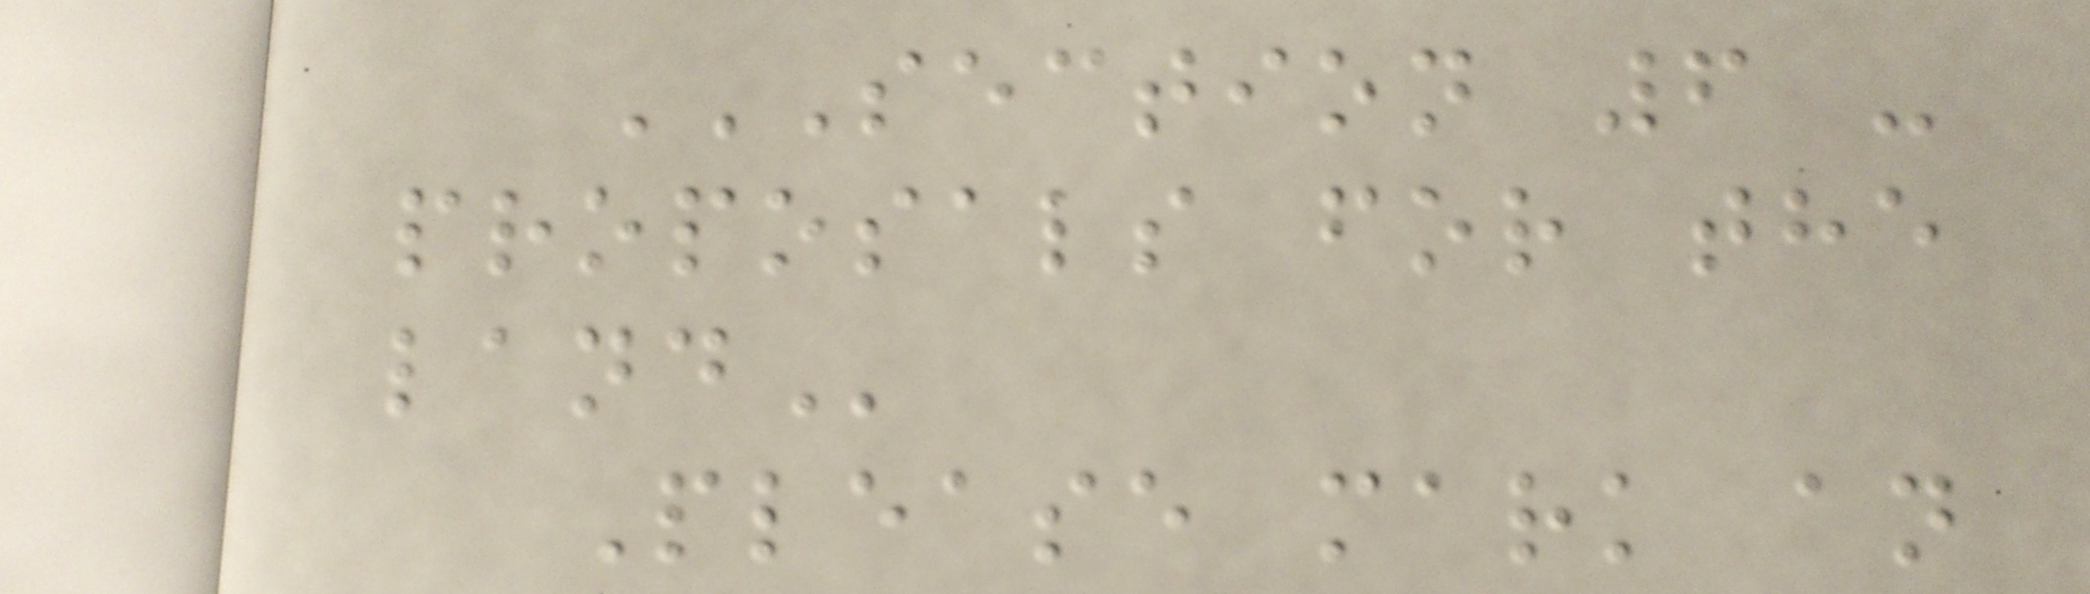SECTION 6 -
PROPOSALS FOR THE
LAND
Please mark an
